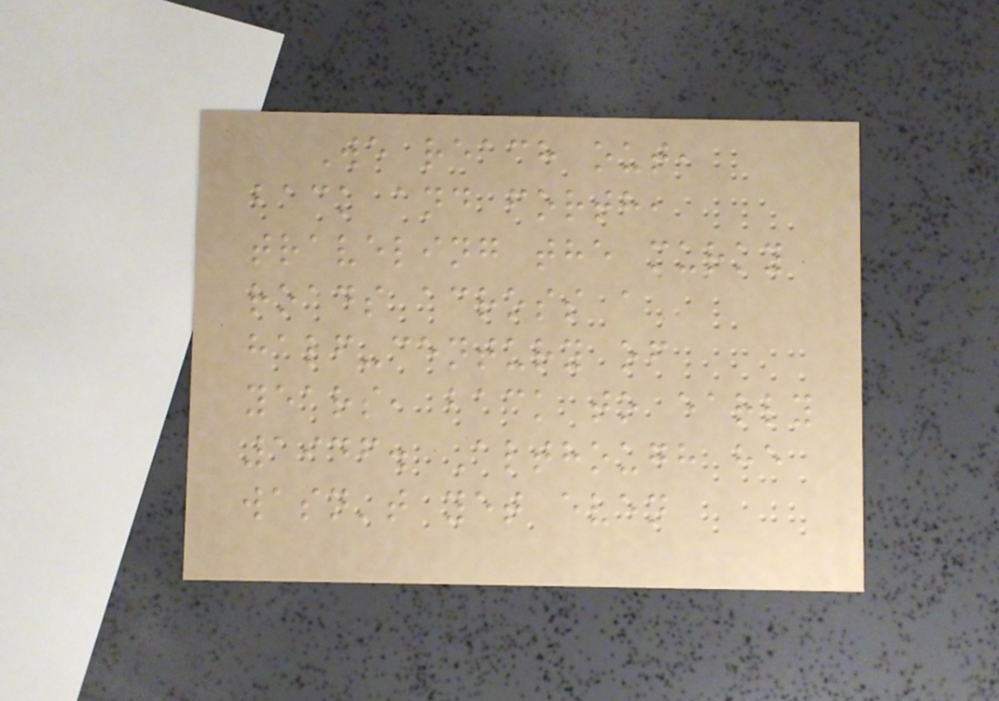We reach out,
back and forth,
traveling the murky
roads across a
half-century of
years, back to early
1946. Although he
wasn't yet even
